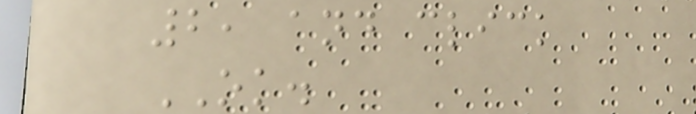2, and click
OK.
